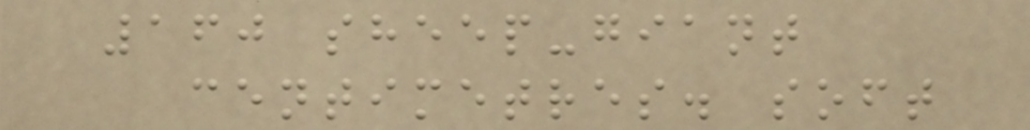160 sheep-giant
centimetres. soft
